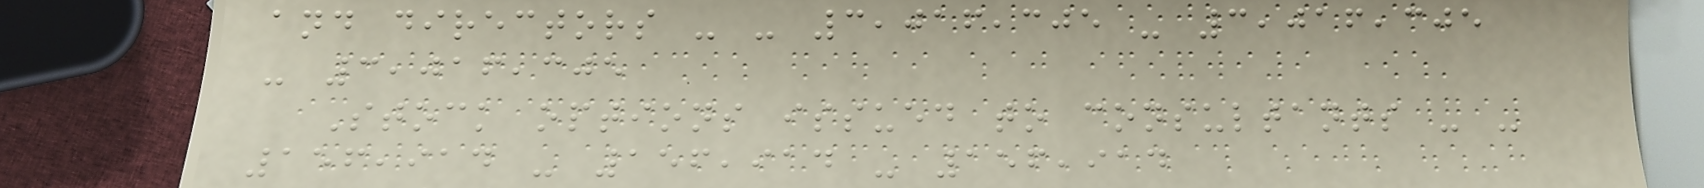and directors - - 3,016,305 - 3,016,305
- 3,016,305
Stock options issued to consultants - -
156,914 - 156,914 - 156,914
